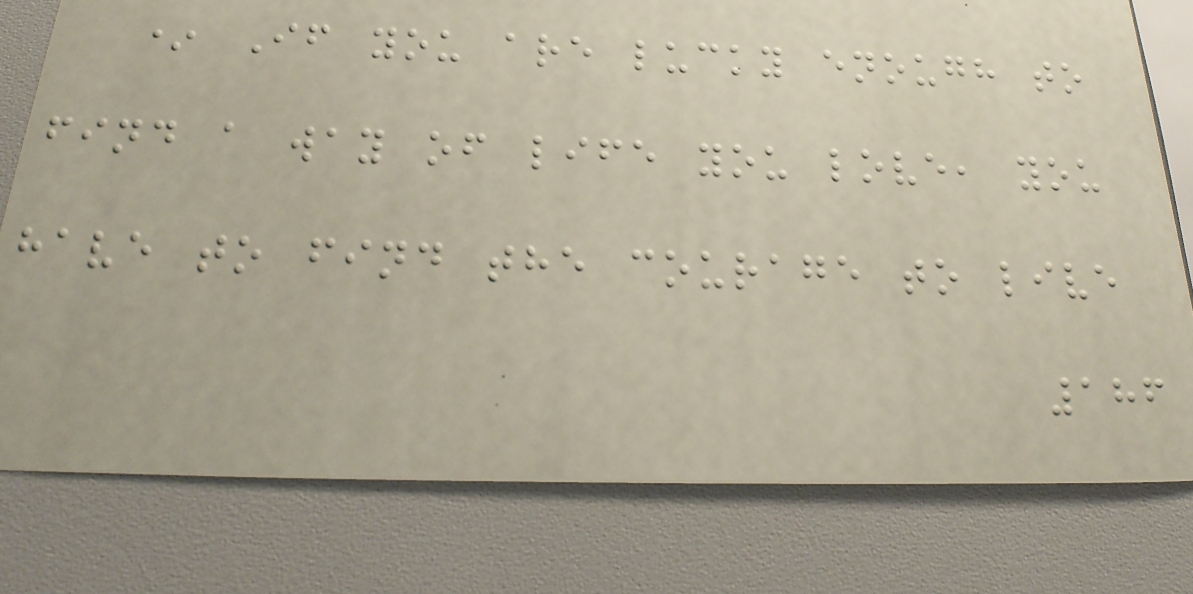* If you are lucky enough to
find a way of life you love, you
have to find the courage to live
186
